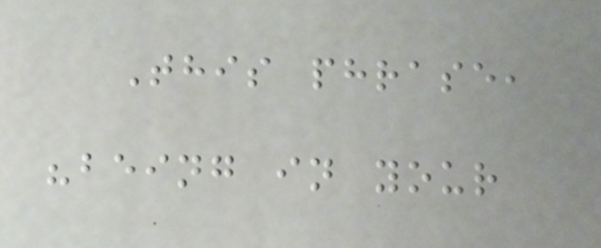This phrase,
"being in your
